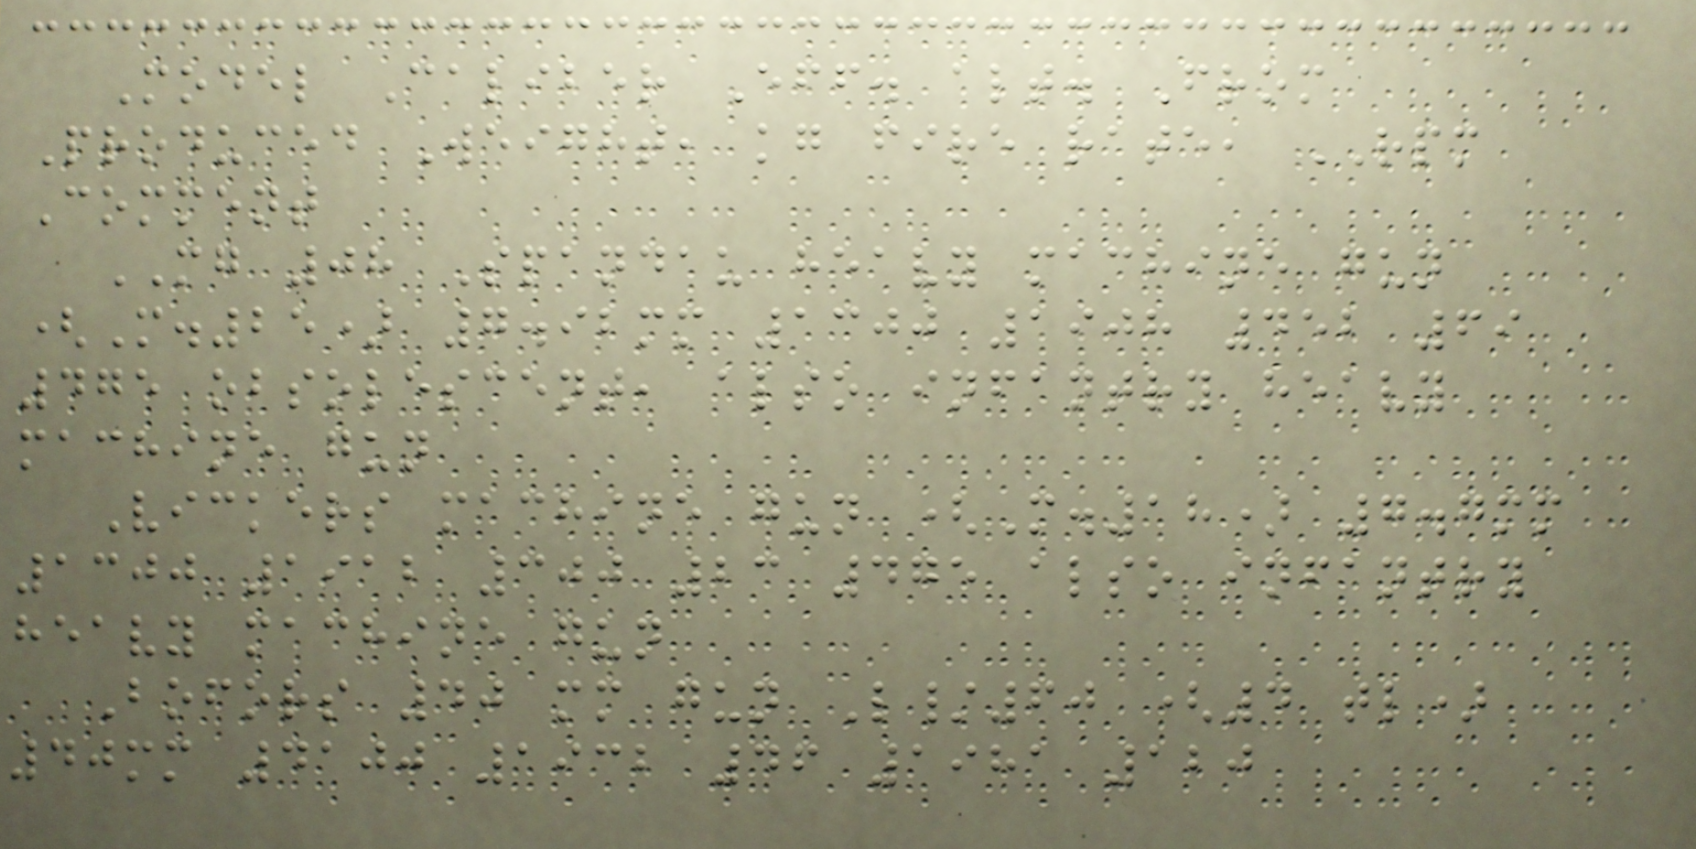Model Caliber Eff. alt. From
Produced Weight, kg fire rate, RPM
Comment
MG 08 Spandau heavy machine gun
(M.25) 7.92mm 1300 1908 452 69
475 obsolescent, also infantry heavy
machine gun
Vickers machine gun (M.18) 7.7mm
1300 1912 300 23 475 also infantry
heavy machine gun
Bofors 40 mm gun L/60 (4 tl)
40mm 4100 1932 46 1981 120
